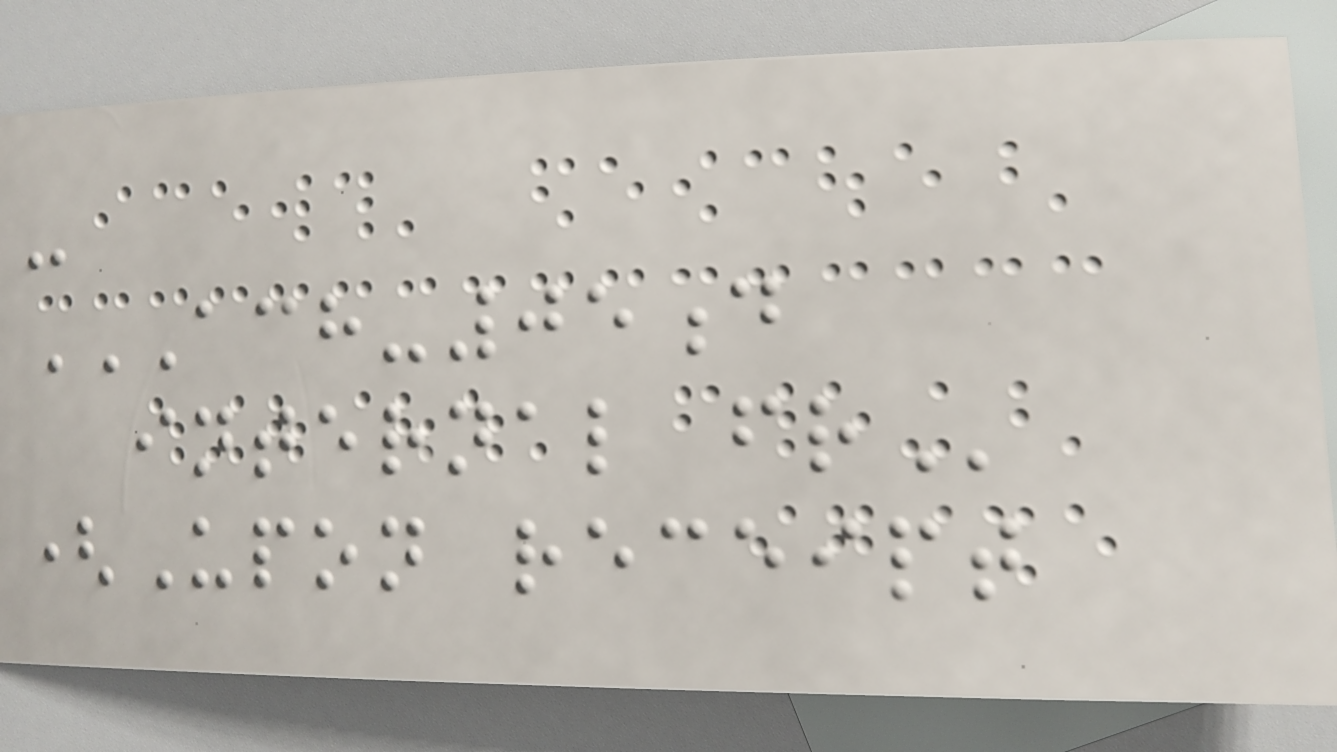-
ACH-05D
INTERNAL FR
(Upon receipt
